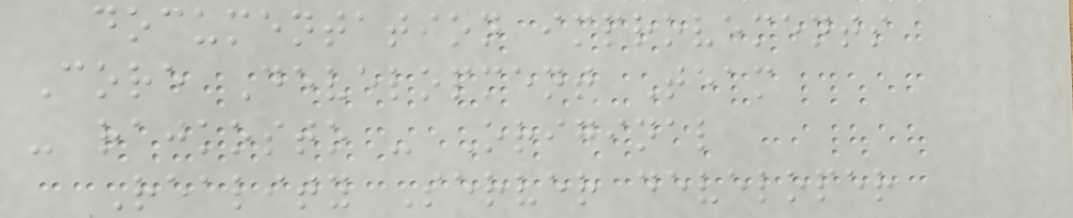documentation improvements
Core Development Team
- rajkosto - Original
Reality Server developer
